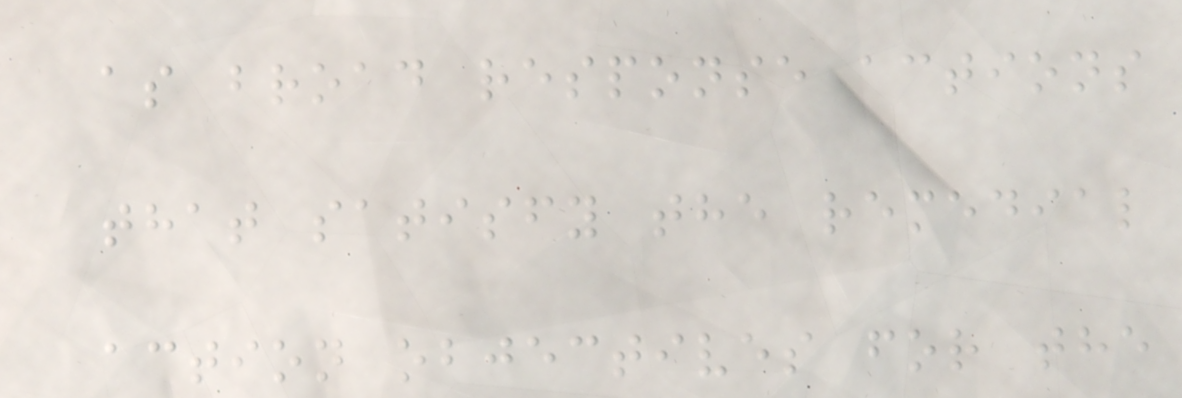as broad response actions
that satisfy the remedial
action objectives for the
